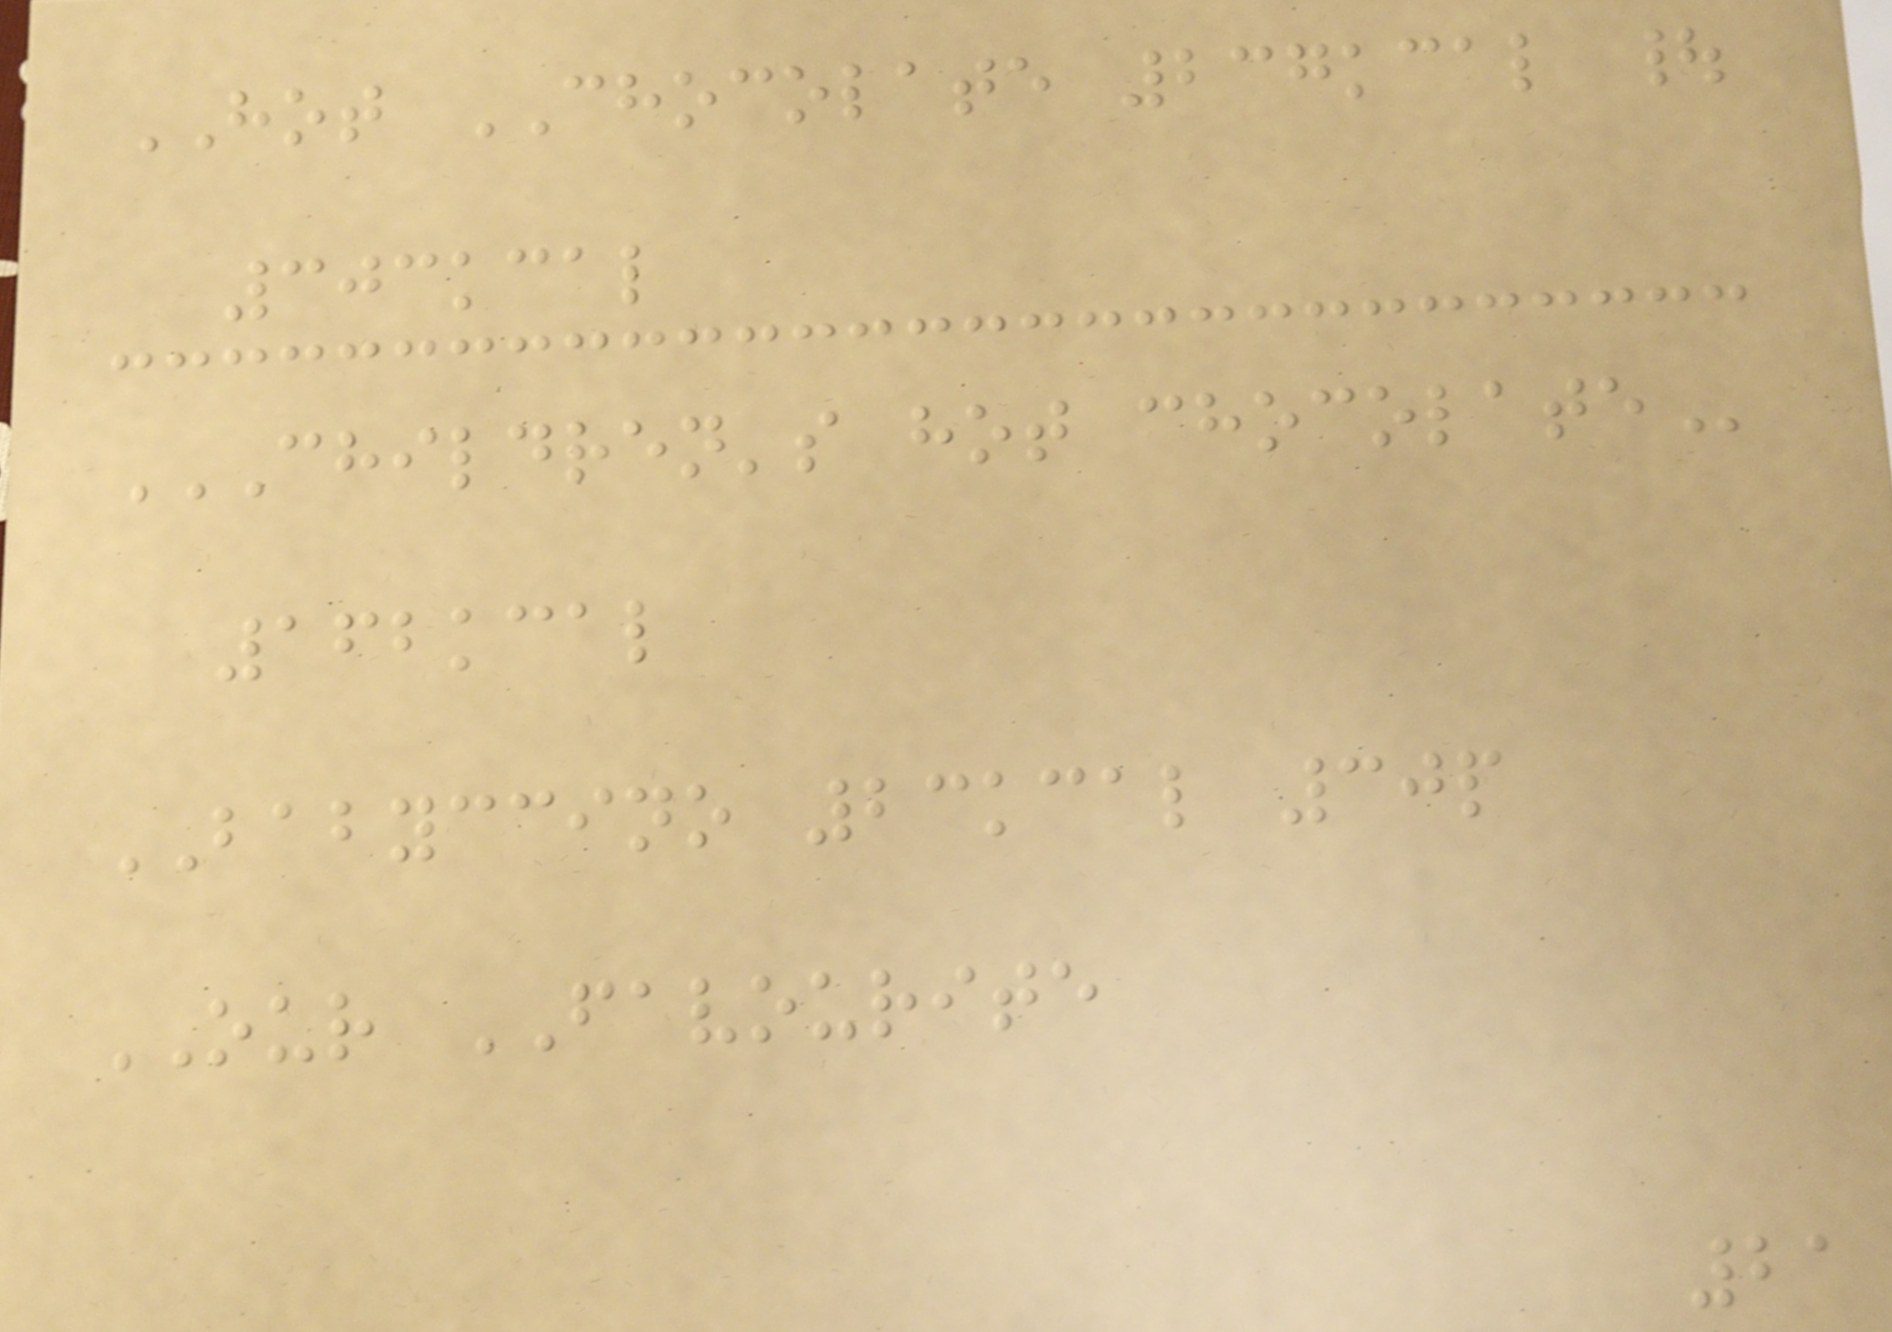HOT CHOCOLATE 237kcal |
303kcal
CHILDREN'S HOT CHOCOLATE
162kcal
BABYCCINO 23kcal 30p
OUR FAVOURITE
21
